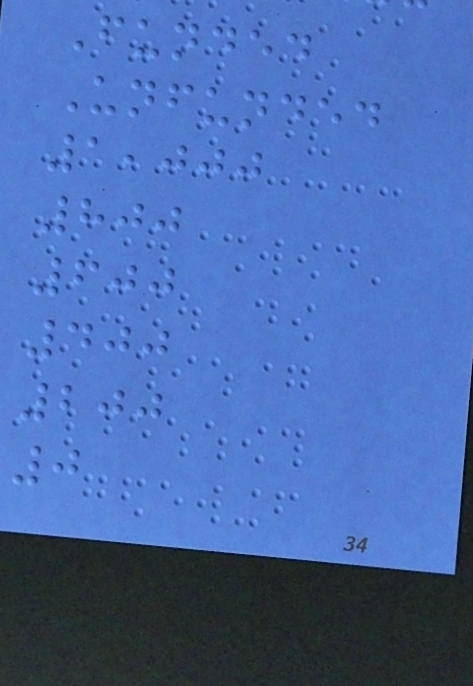Funded
Unfunded
1,000
800
600
400
200
0
